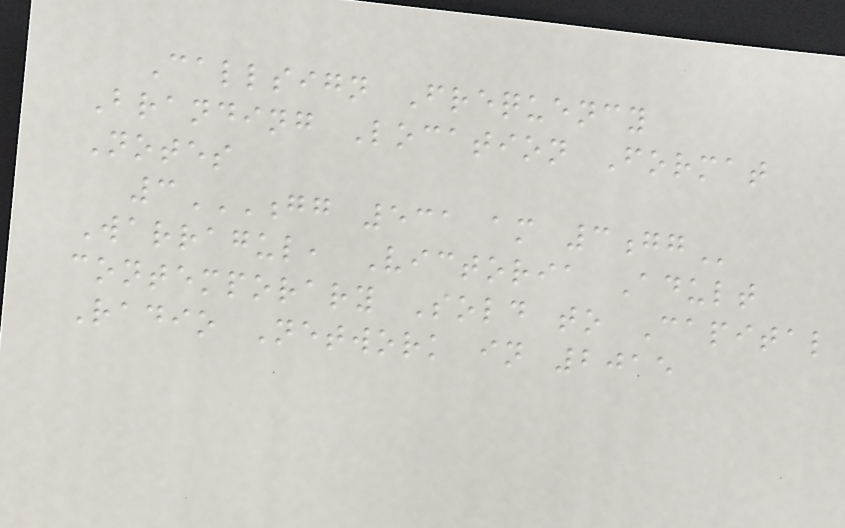Callsign Frequency
Branding Location Format
Notes
3GG 531 AM 3GG
Warragul, Victoria Adult
contemporary Sold to Capital
Radio Network in 2015
